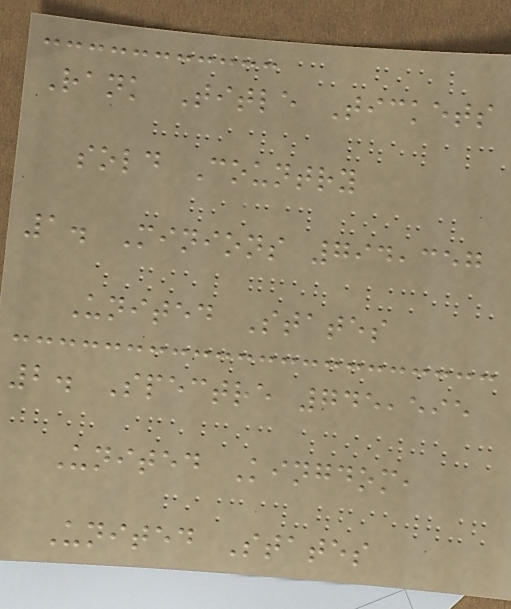Rank Title Tickets
sold Country
1. Minions 794,357
United States
2. Spectre 745,595
United Kingdom,
United States
